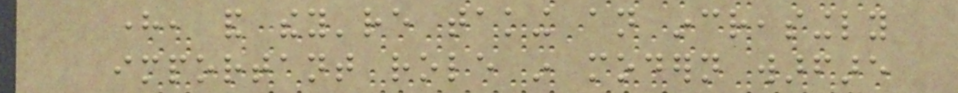here, and they're taking an increasingly
important role in modern warfare
